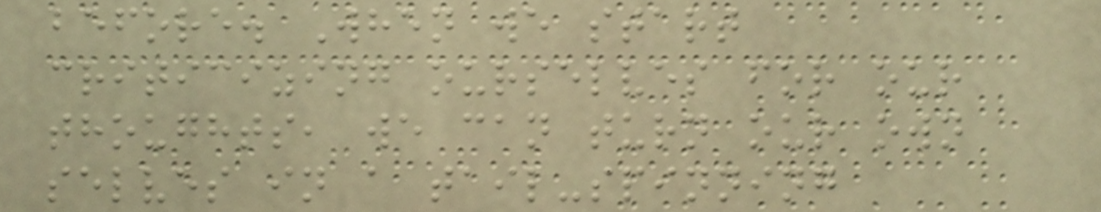before. When we start
criticizing ourselves for our
thoughts, we can turn our own
selves in a tail-spinning
